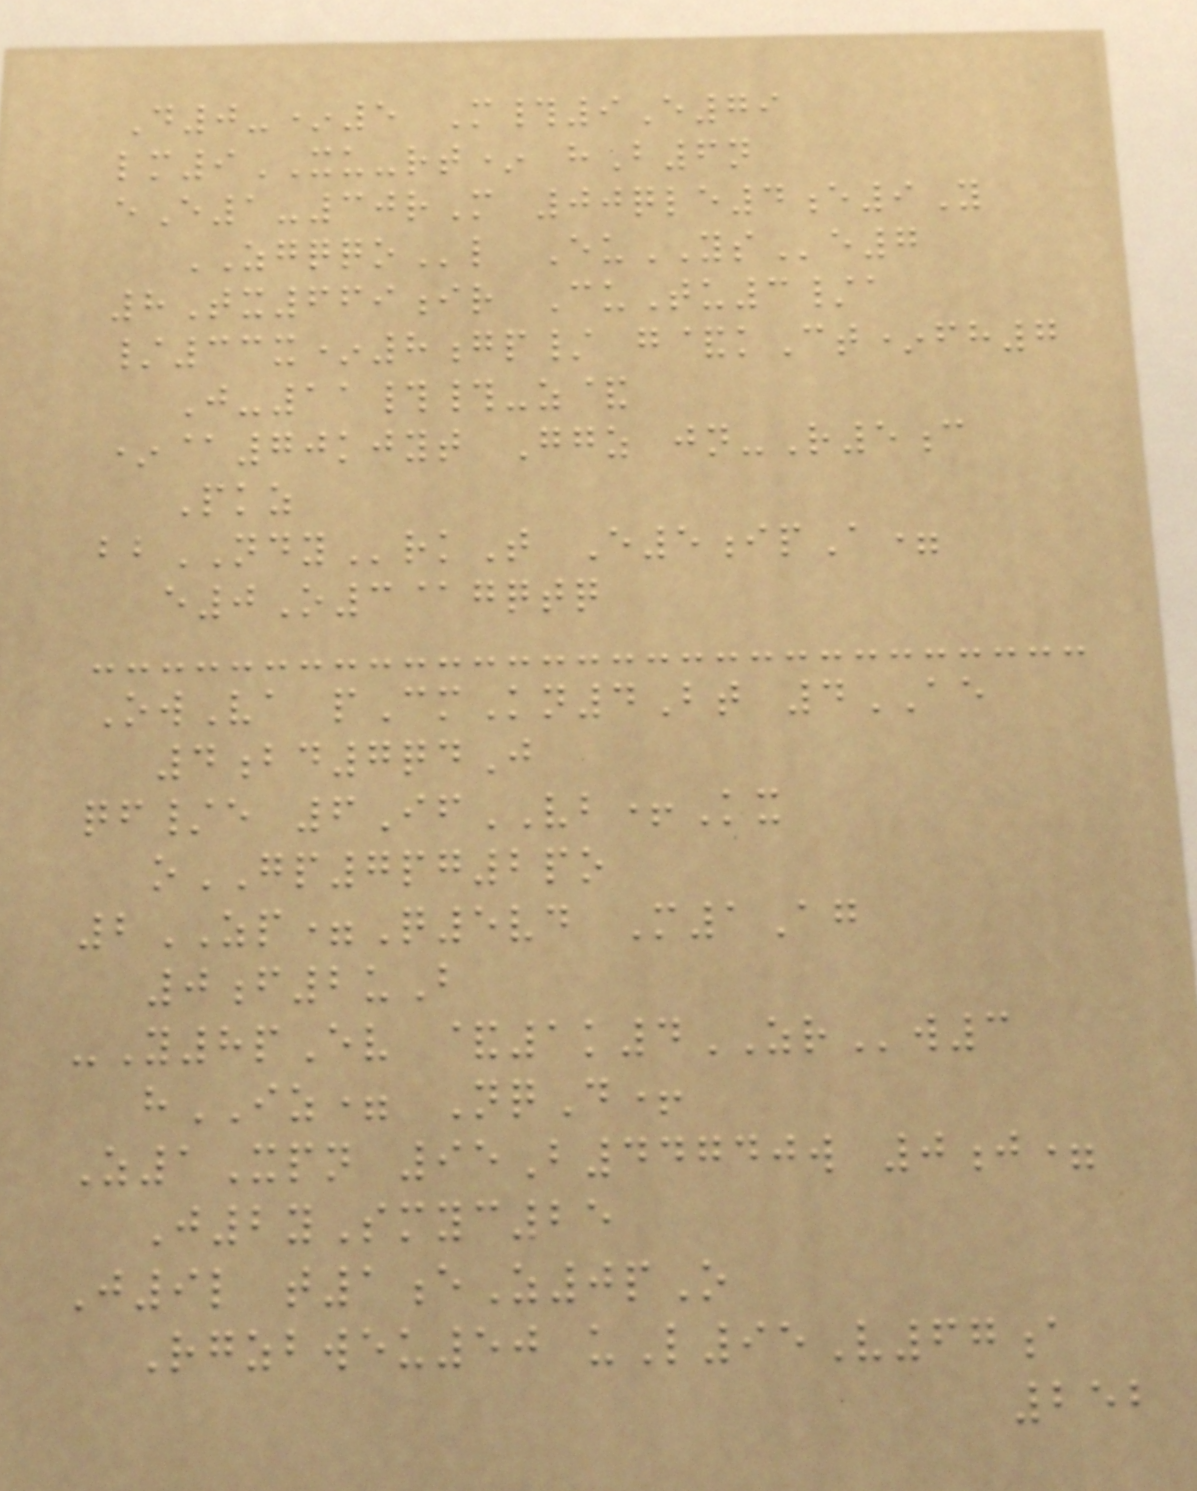D0-*5 M#9E79
lm9XU-rt* hB6n
eE1-30rM 00qle4e9Y
ZGQQOl EuYSe7
8Tx669ir CuTu3/a
/33x*8gp/ g&kCt*fh7
J-11##-z&
*@70kjyt Ggz jn-R5c
Pkz
bbNDYrkT E5ipA=
e0O3@gqtq
OwVa pCmKn4Bt 4AE
4bd7qdJ
qf/e 6IfVB+Kx
oGP7pg2po
2ZP=Q5vd M1Ag
0f2uB
-Y8pEv &1k4ZRw3
hIZ= NqD+
Z1Xpn 95B44740w 0j=
J2ySmyc25
J9l t1eZ0pO
Rgzbweu50 uL95V67a
252
